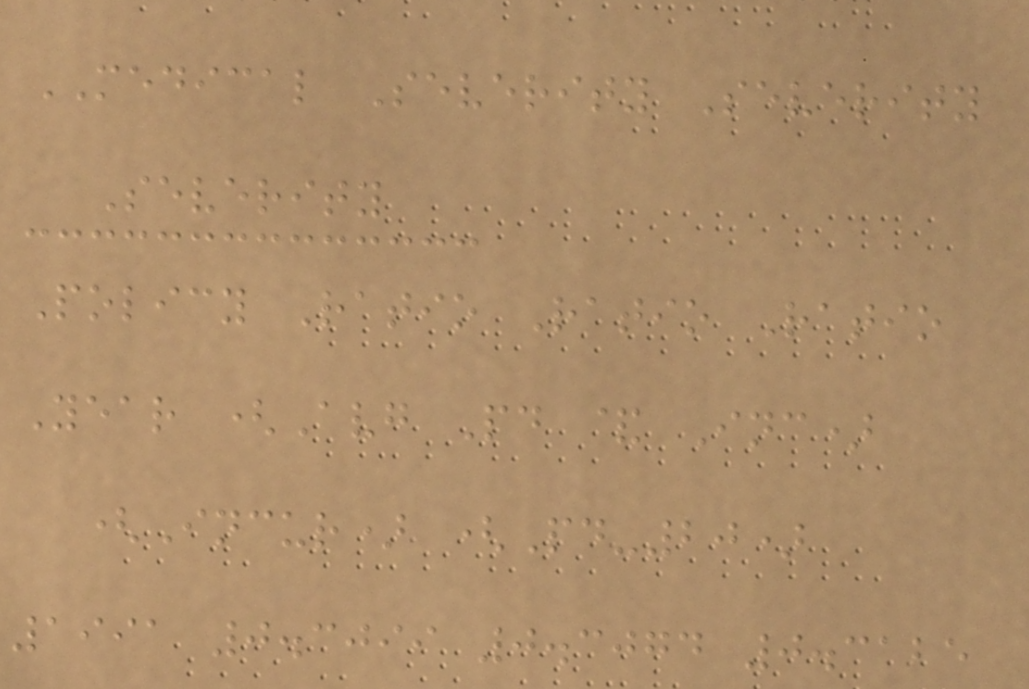MEDICAL Severity Severity
Severity
Policy Ratio Ratio Ratio
Year (Avg Pd & Inc)
(Incur) (Pd-20)
1991 0.3099 0.3074 0.3125
